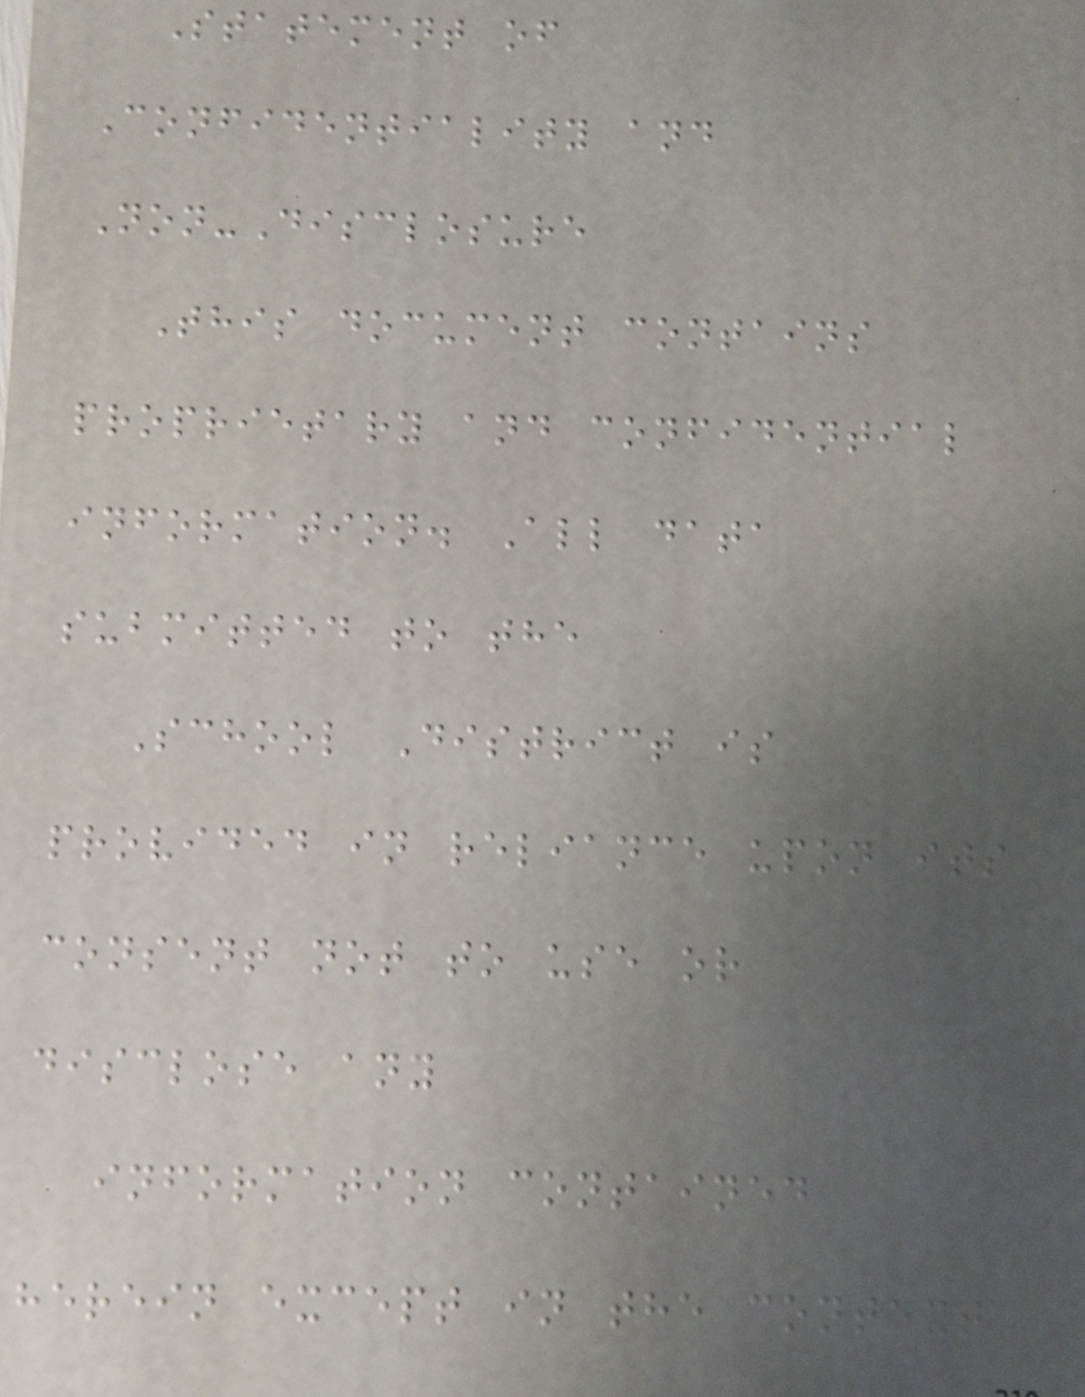Statement of
Confidentiality and
Non-Disclosure
This document contains
proprietary and confidential
information. All data
submitted to the
School District is
provided in reliance upon its
consent not to use or
disclose any
information contained
herein except in the context
